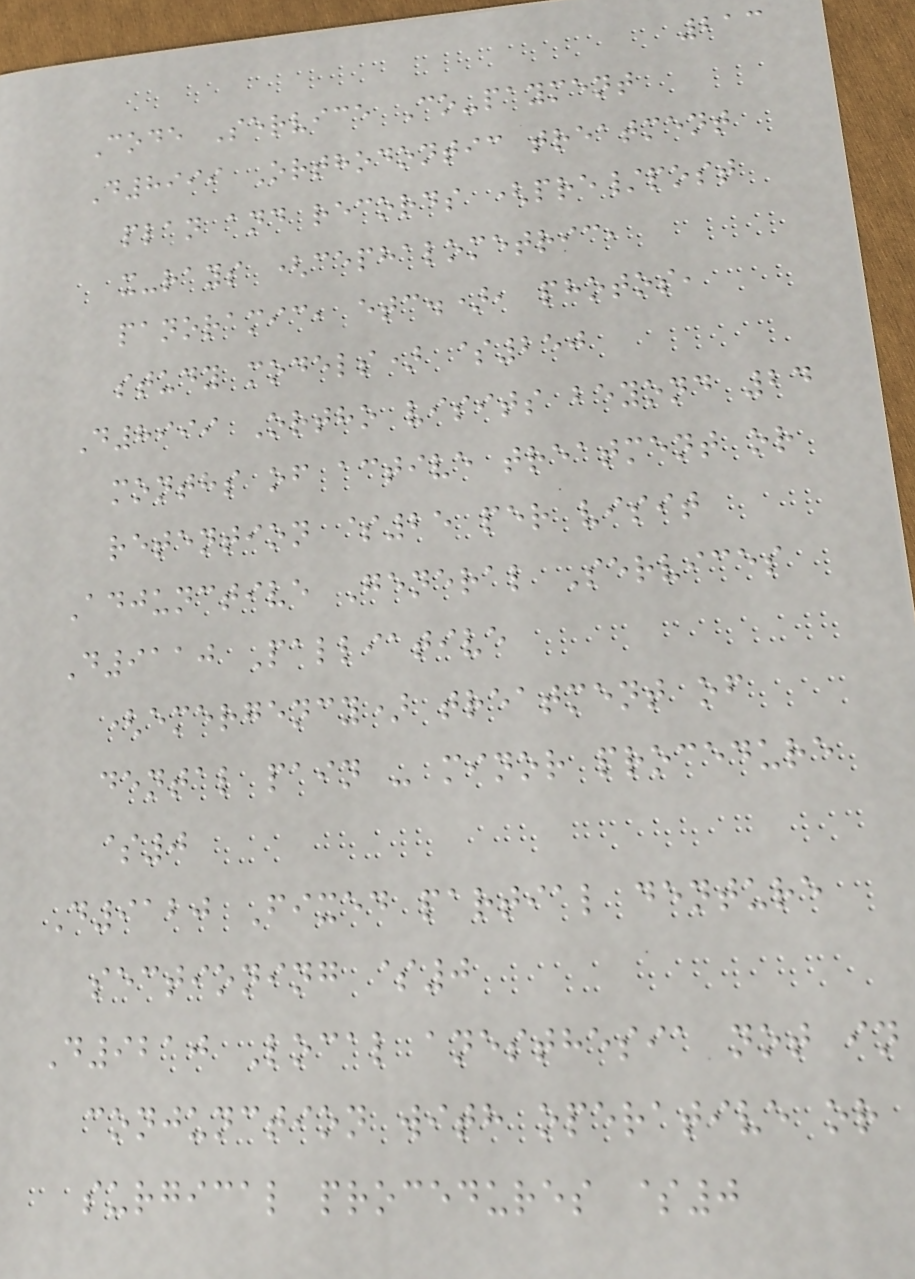213
Code Service Co-payment
D8999 Orthodontic treatment
plan and records (pre/post
x-rays (cephalometric,
panoramic, etc.), photos,
study models) $250
D8999 Ortho visits beyond 24
months of active treatment or
retention $25 per visit
Adjunctive General Services
D9110 Palliative
(emergency) treatment of
dental pain - minor procedure
$0
D9120 Fixed partial denture
sectioning $0
D9210 Local anesthesia not in
conjunction with operative or
surgical procedures $0
